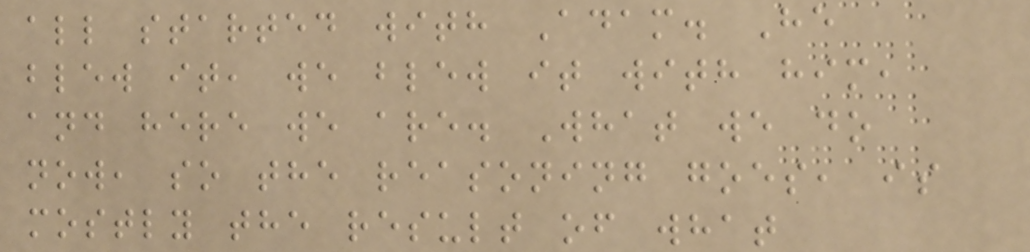all started with Adam. He
blew it, we blew it with him,
and here we are. What we do
now, so the reasoning goes, is
mostly the result of what
